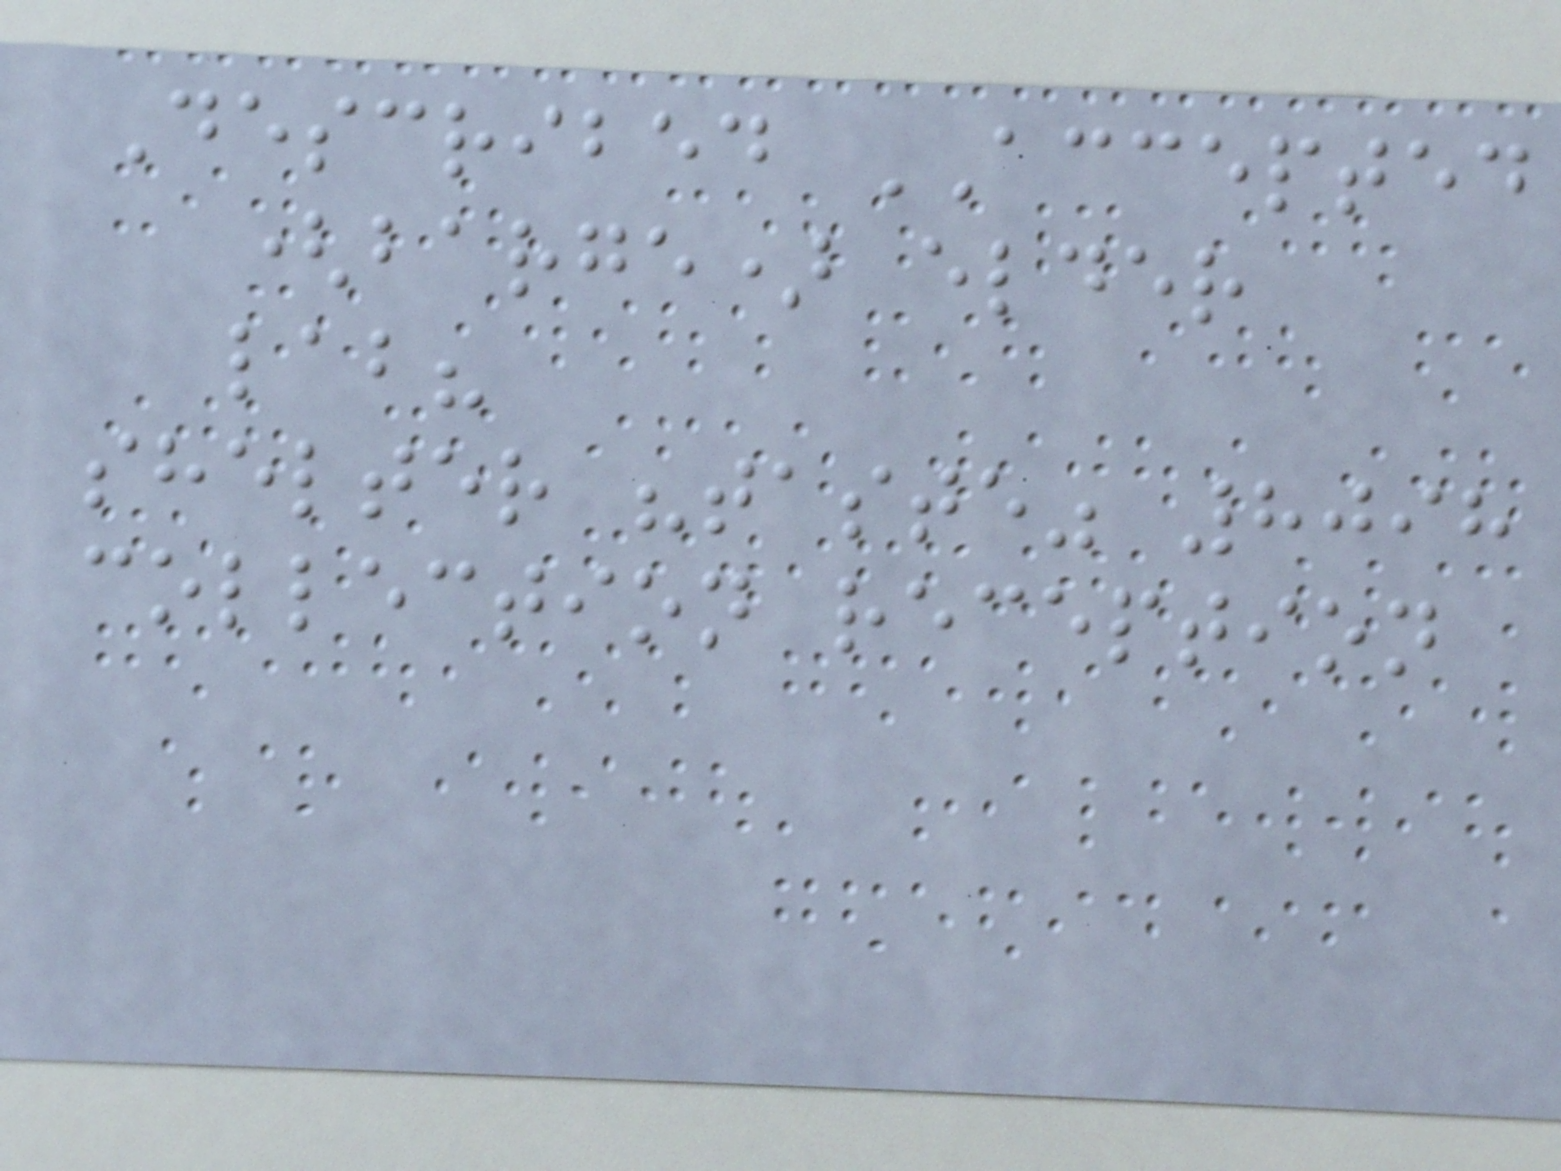Described ACCEPTED
(barge) elder
lab?
shelter "taste" 8098
collection reception
